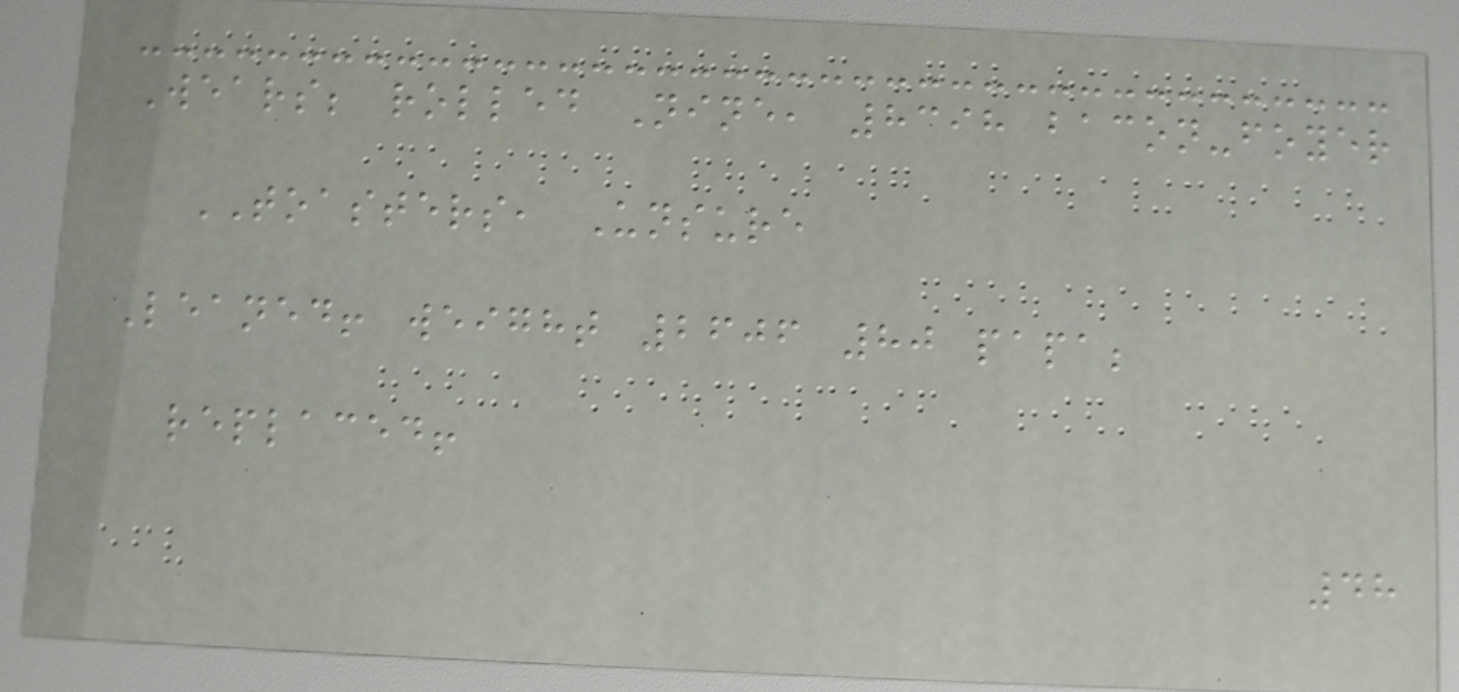Wears; rolled Nine, 8398 bacon-foyer
TOASTERS, Unsure
Leaned! weight 2606 80 papa;
replaced!
48
